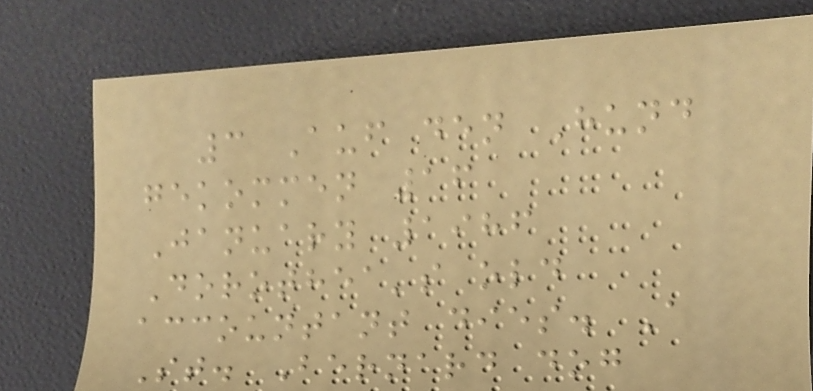3 Auf den Hund
gekommen 16
January 1986
Dorothea's old
accountant dies. A
St. Bernard dog
